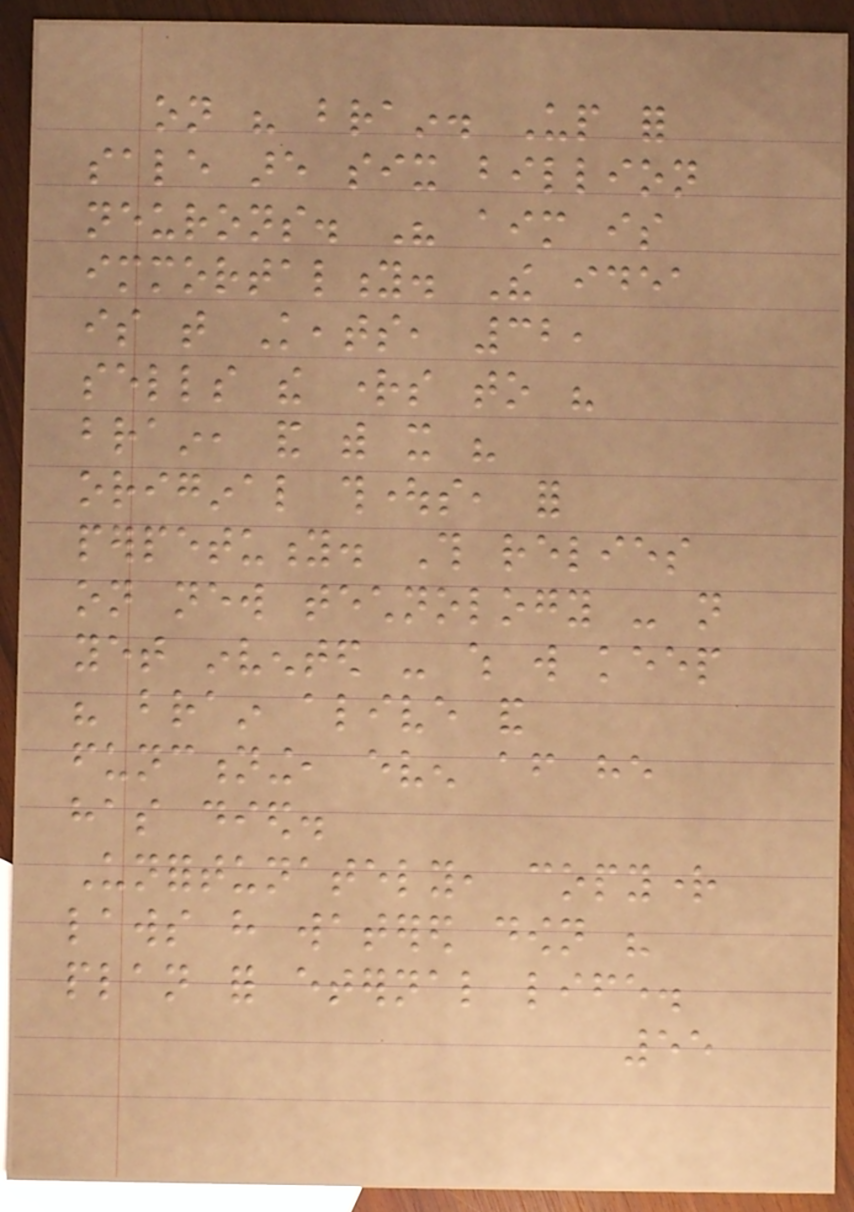on his brain. Up for
sale are six billion
neurons. His aim is
immortality. The idea
is that Keats, 32,
sells the rights to his
brain, and with it his
original thoughts, for
perpetuity. This relies
on new technology - not
yet invented - which will keep
his brain alive and
functioning, even after he
has died.
Unfortunately, copyright
laws have watered down his
plan for eternal life.
55
